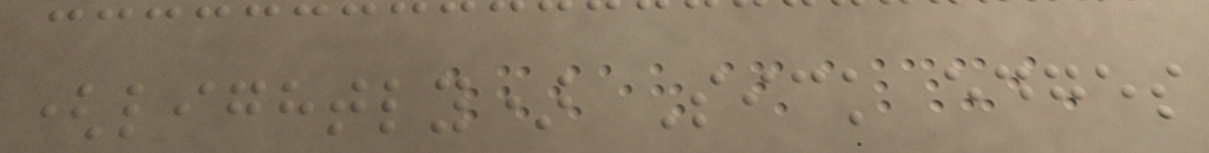(lightly) Sick edges
